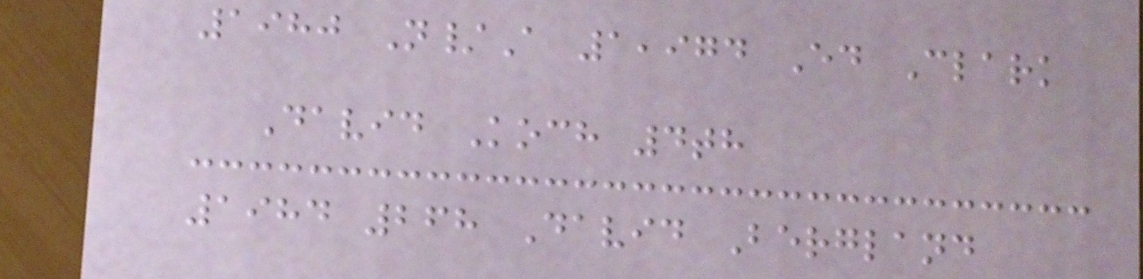1980 N/A 1,974 Ed Clark
David Koch 4th
1984 268 David Bergland
